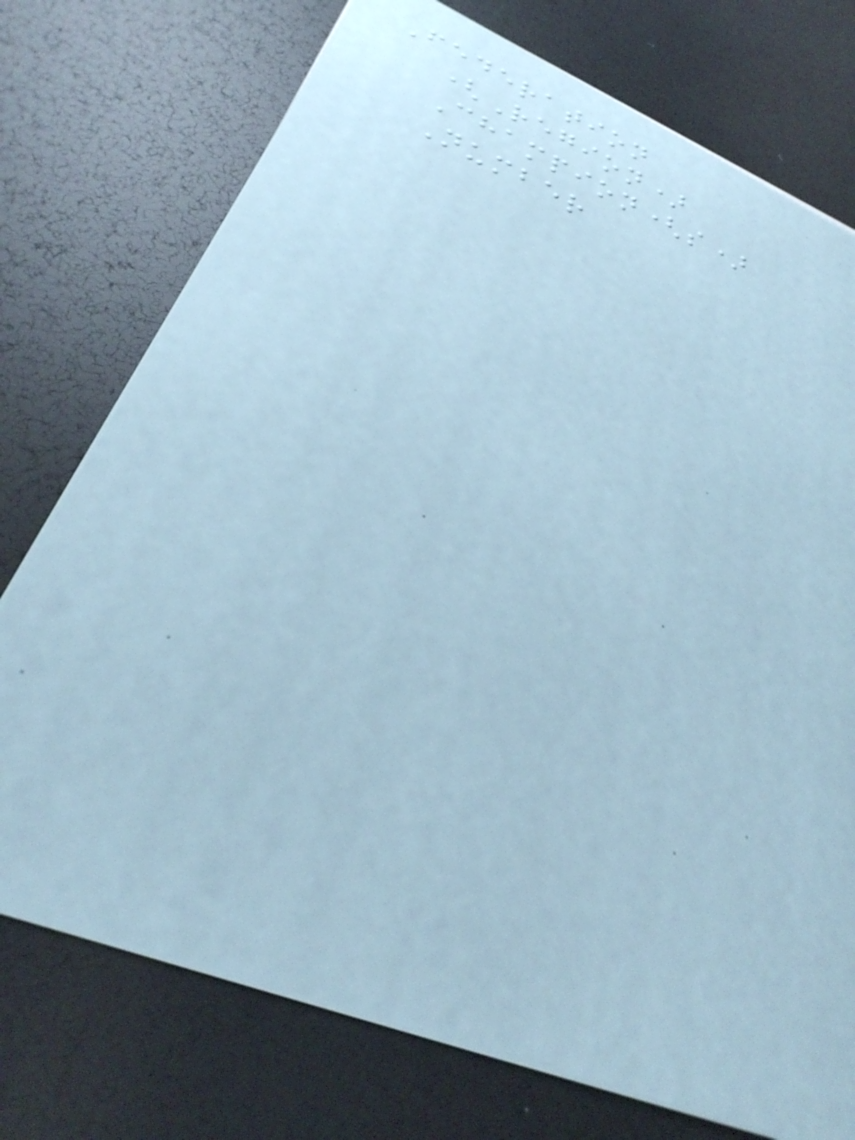Federation
(Region)
Champion(s)
Number
